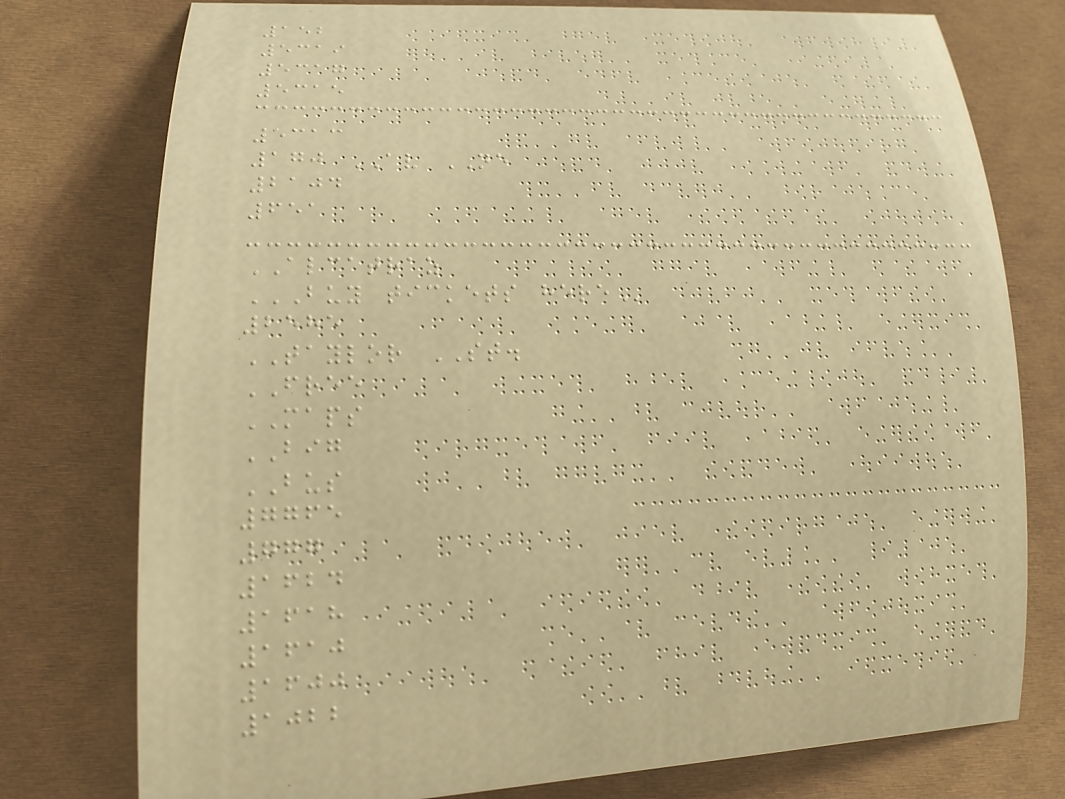152
5319
5317
5315
5313
170 AV NE
2104
651
ALCATRAZ
BUY TICKETS HERE
2585
TAYLOR ST.
FREE
MAPS
BIG
BUS
7765
777
1624
1618
1610
1600
1022
